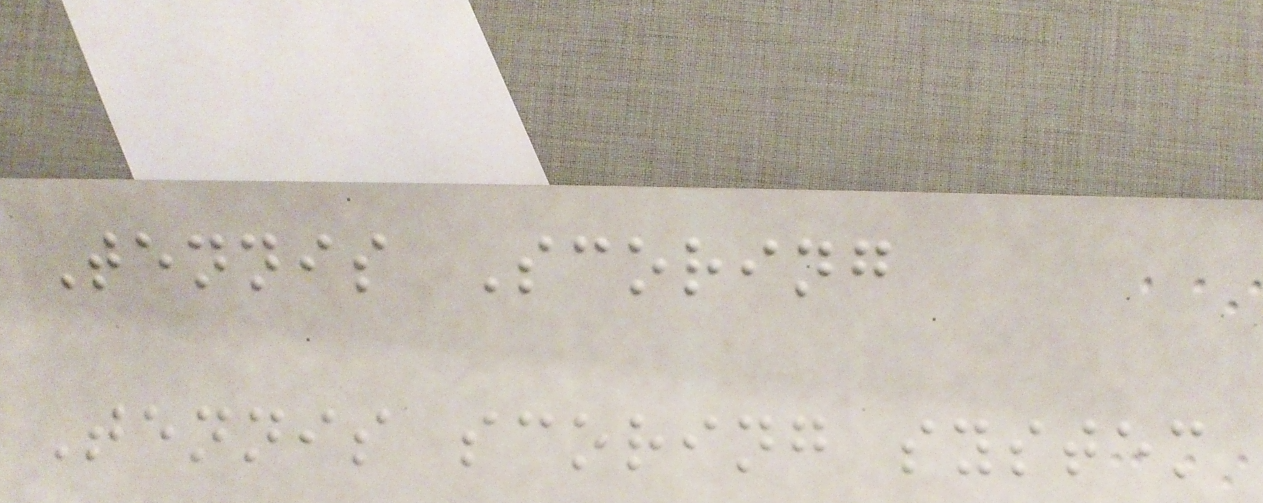Tennis Scoring
Tennis scoring system
